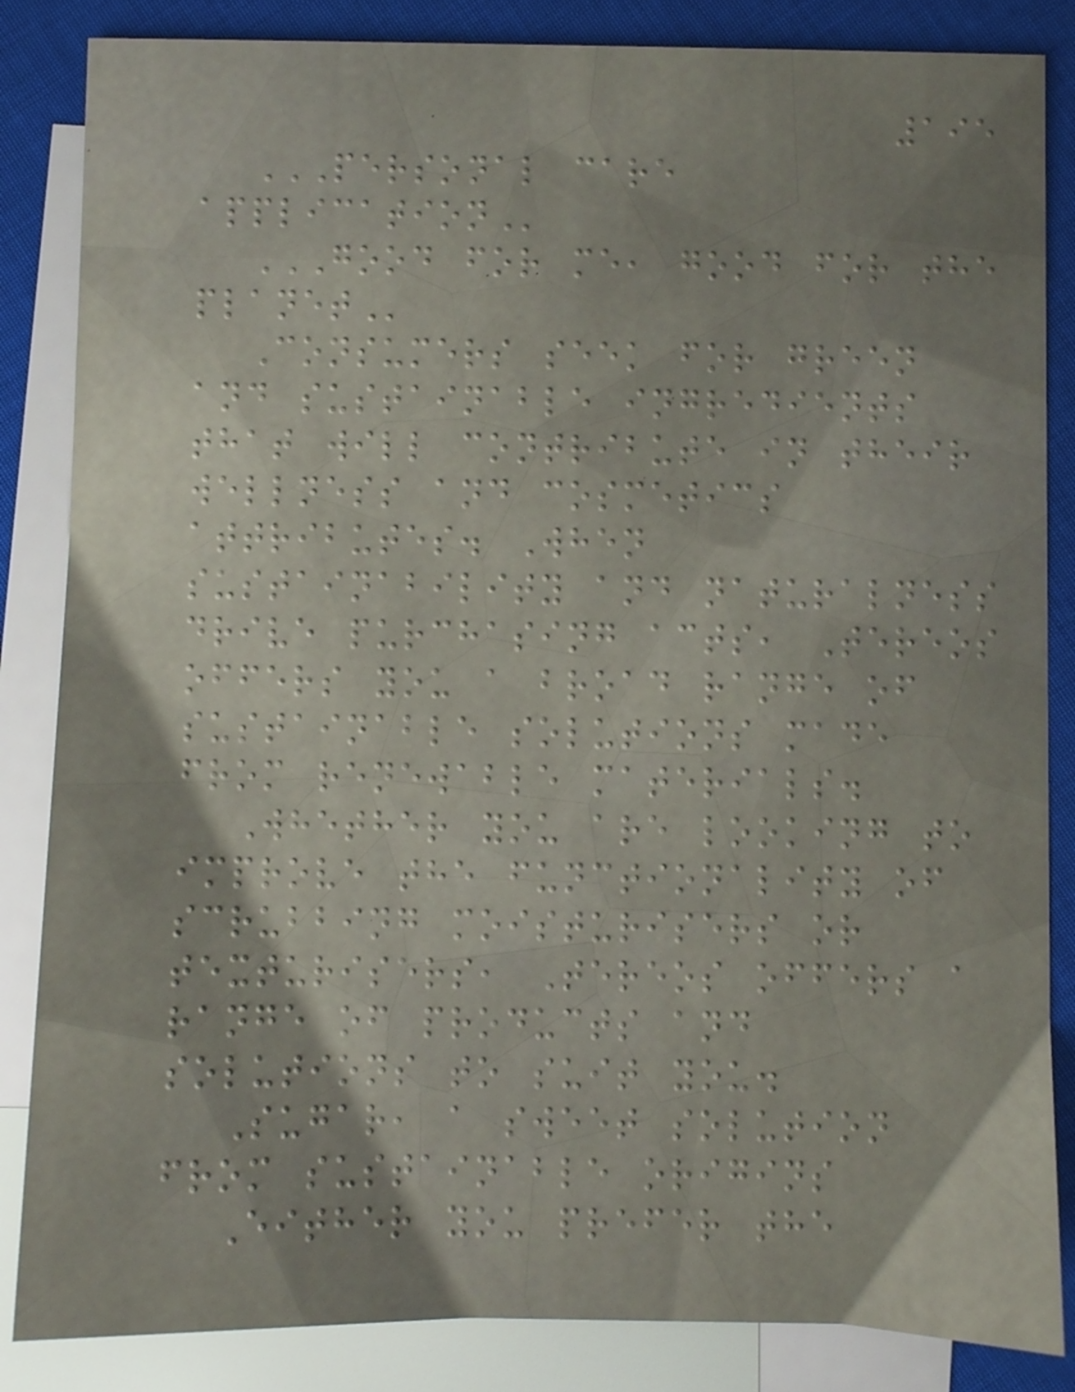195
PERSONAL CARE
APPLICATION
GOOD FOR ME, GOOD FOR THE
PLANET
Consumers seek for green
and sustainable ingredients
that will contribute in their
wellness and cosmetics
attributes. When
sustainability and naturalness
drive purchasing acts, Tereos
offers you a broad range of
sustainable solutions made
from renewable materials.
Whether you are looking to
improve the functionality of
scrubbing moisturisers or
texturisers, Tereos offers a
range of products and
solutions to suit you.
Sugar, a sweet solution
from sustainable origins
Either you prefer the
